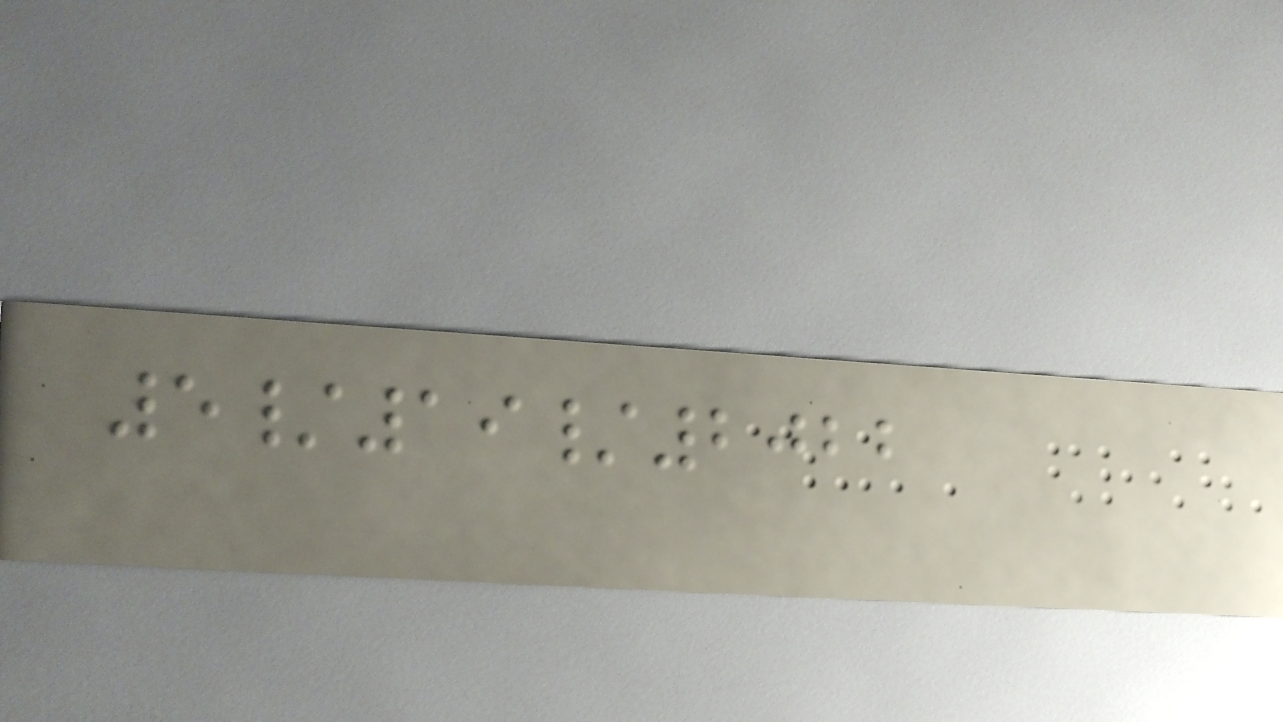5/19/2022
